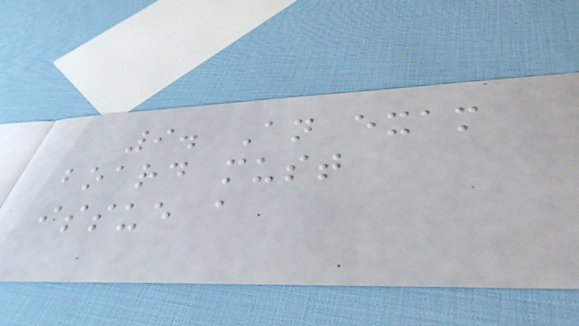9. An exam
board must
issue a
